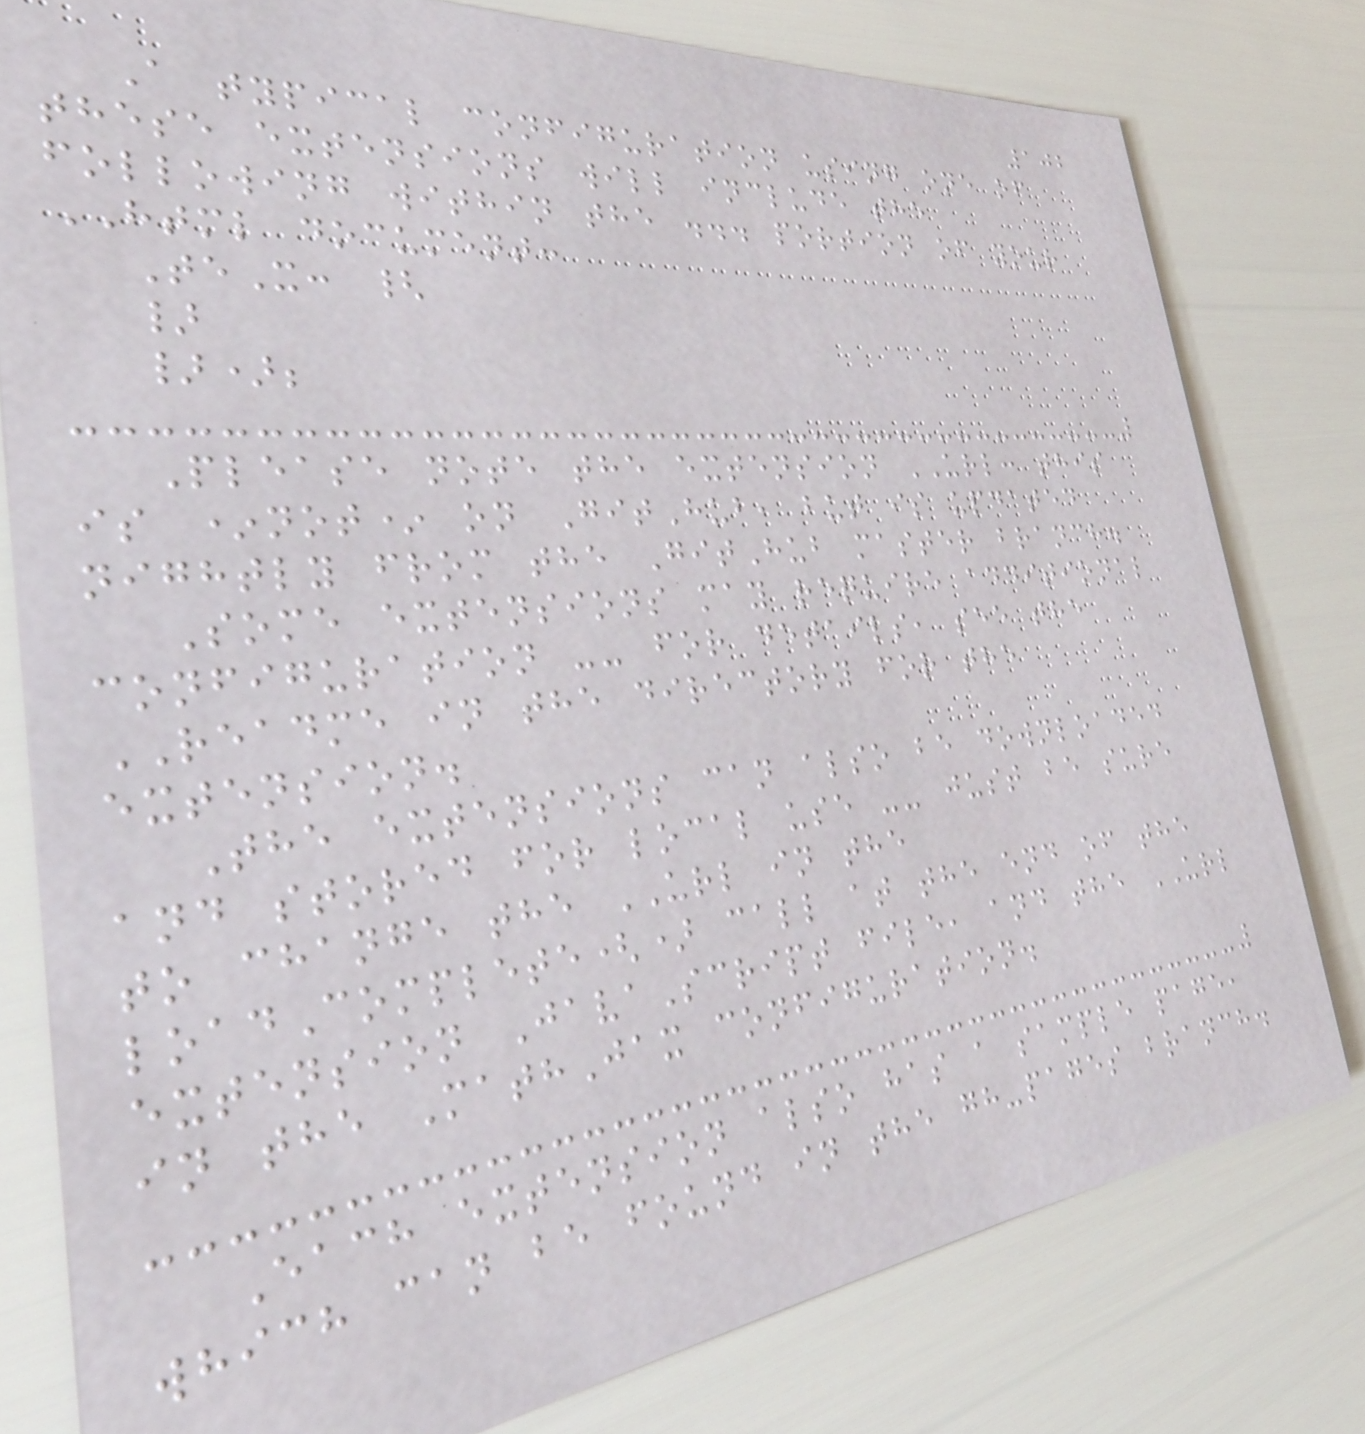102
A typical configuration using one of
these extensions will include the
following within the ... portion of your
HTML document:
TeX: {
}
});
Please note the extension URL: this
is *not* on GitHub, but is updated
nightly from the GitHub master branch.
Some extensions may require additional
configuration -- for details, see the
README in the directory for the
extension.
The extensions can also be downloaded
and stored for local use -- just be sure
to change the URL in the
loadComplete() call at the end of the
extension JavaScript file, and the URL
in the MathJax configuration.
Each extension also has a sample page,
which can be found in the gh-pages branch.
